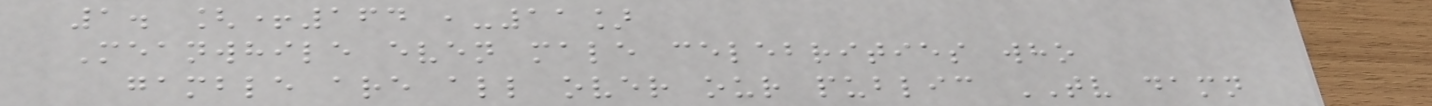1. [+164 ,-11]
Meanwhile even male celebrities who
gamble are all over our public TV damn
